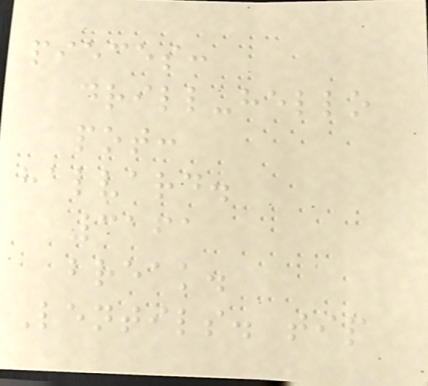pieces:
drill-hello
pot:
halvard.
3161
break.
Lentils. tip
